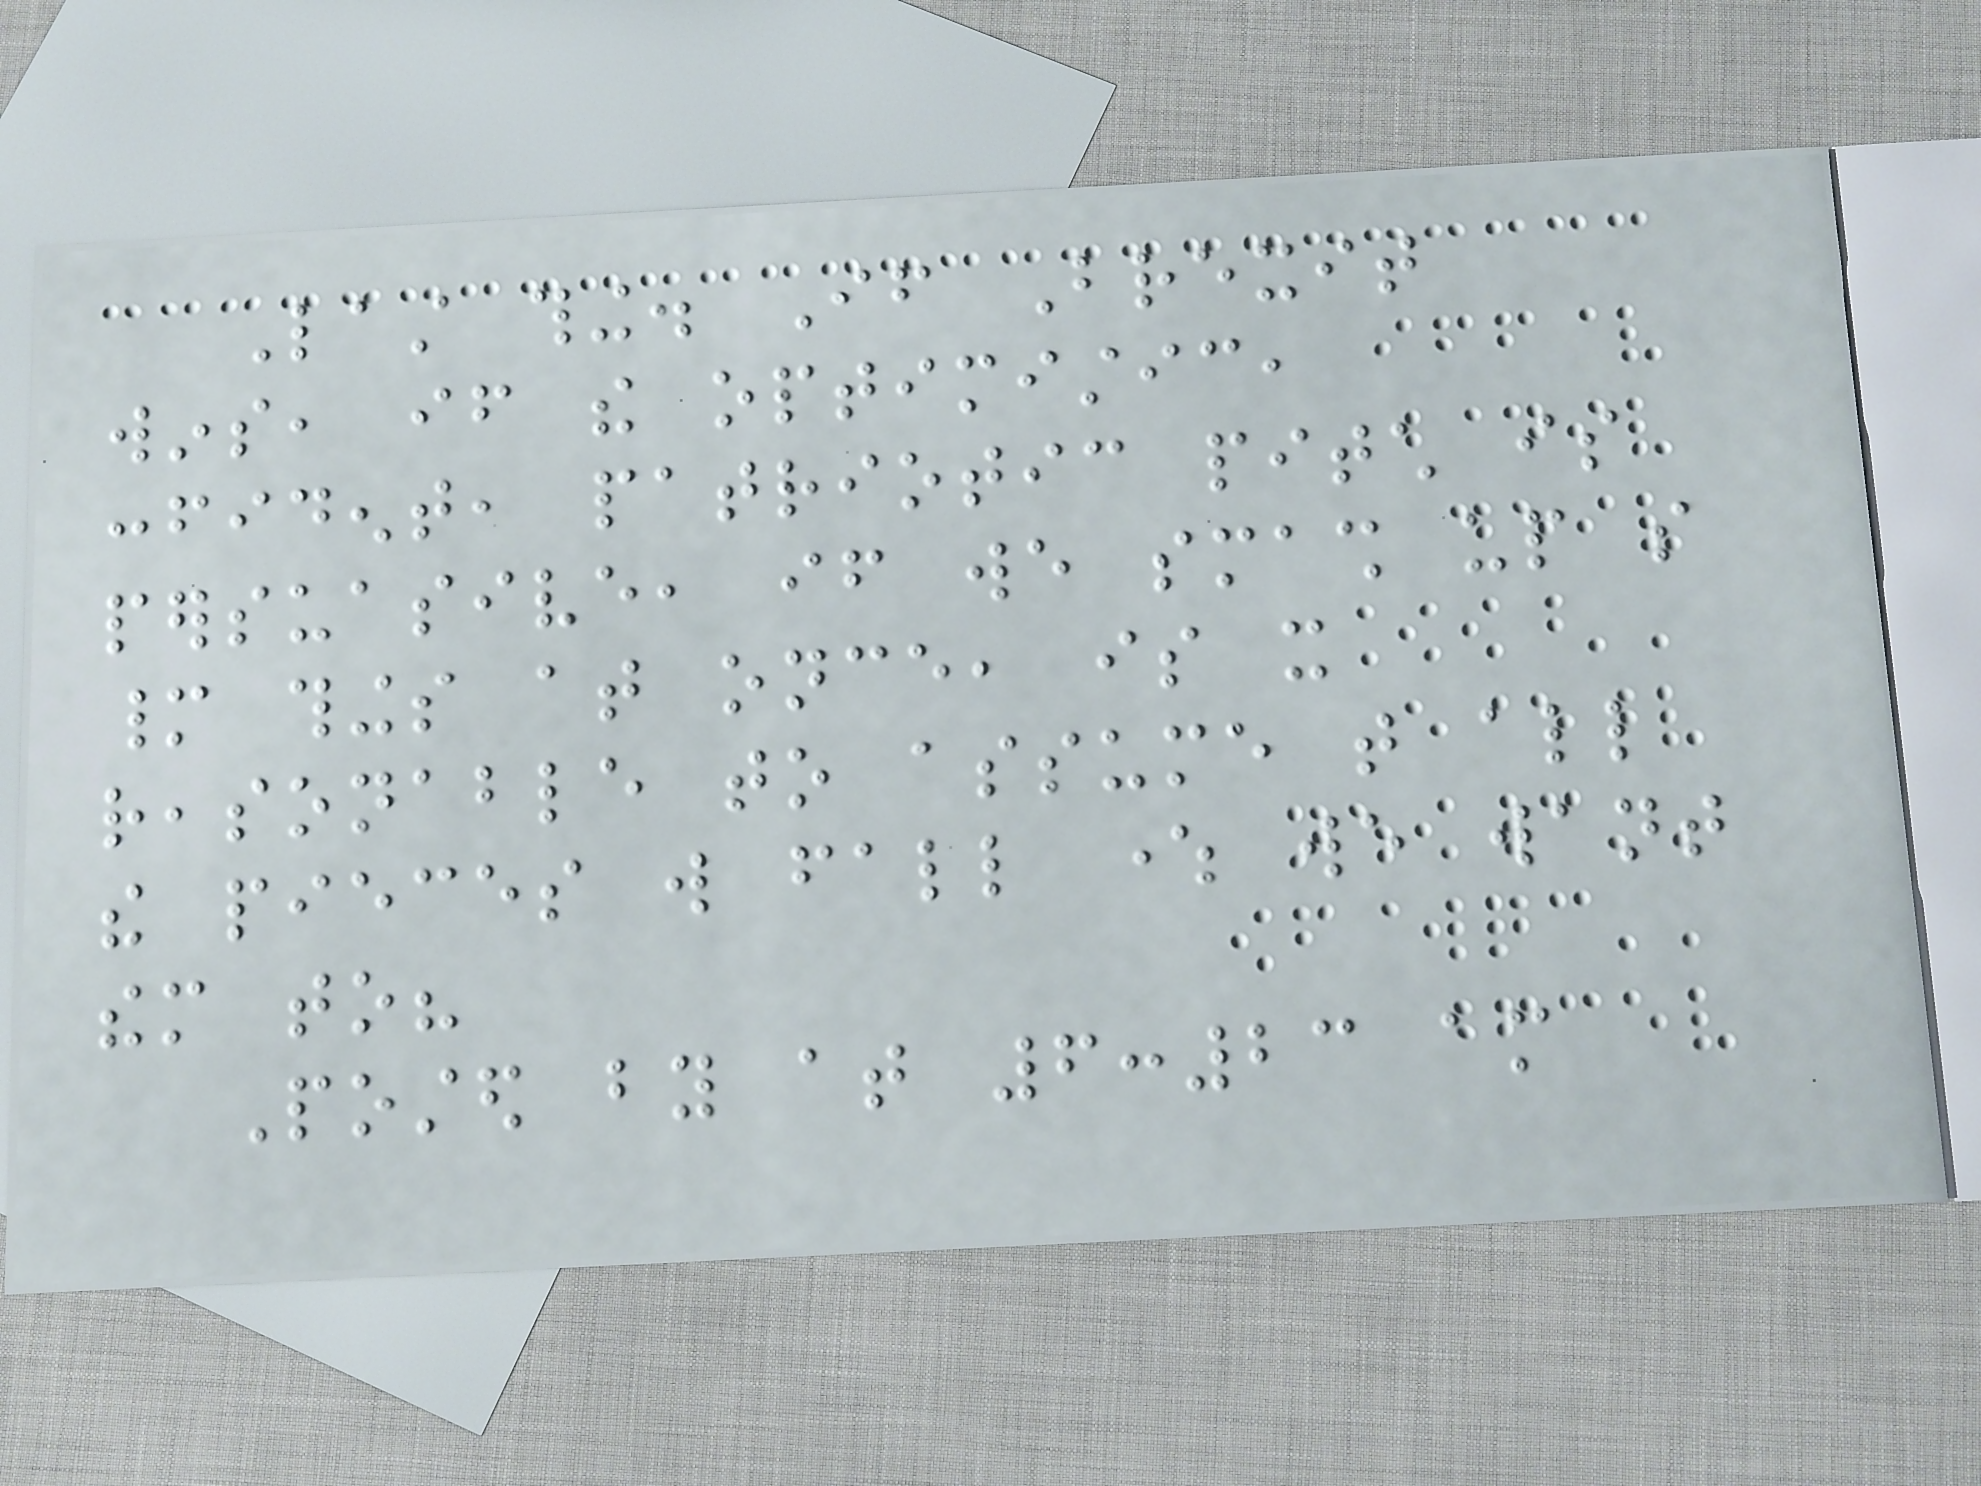Last thing. If Brexit
wins, if the optimistic,
confident, patriotic pitch is
persuasive, if we smash up so
many things at once, is it
reasonable to assume that all
the pieces will fall where we want
them to?
Posted by at 6:23 am
